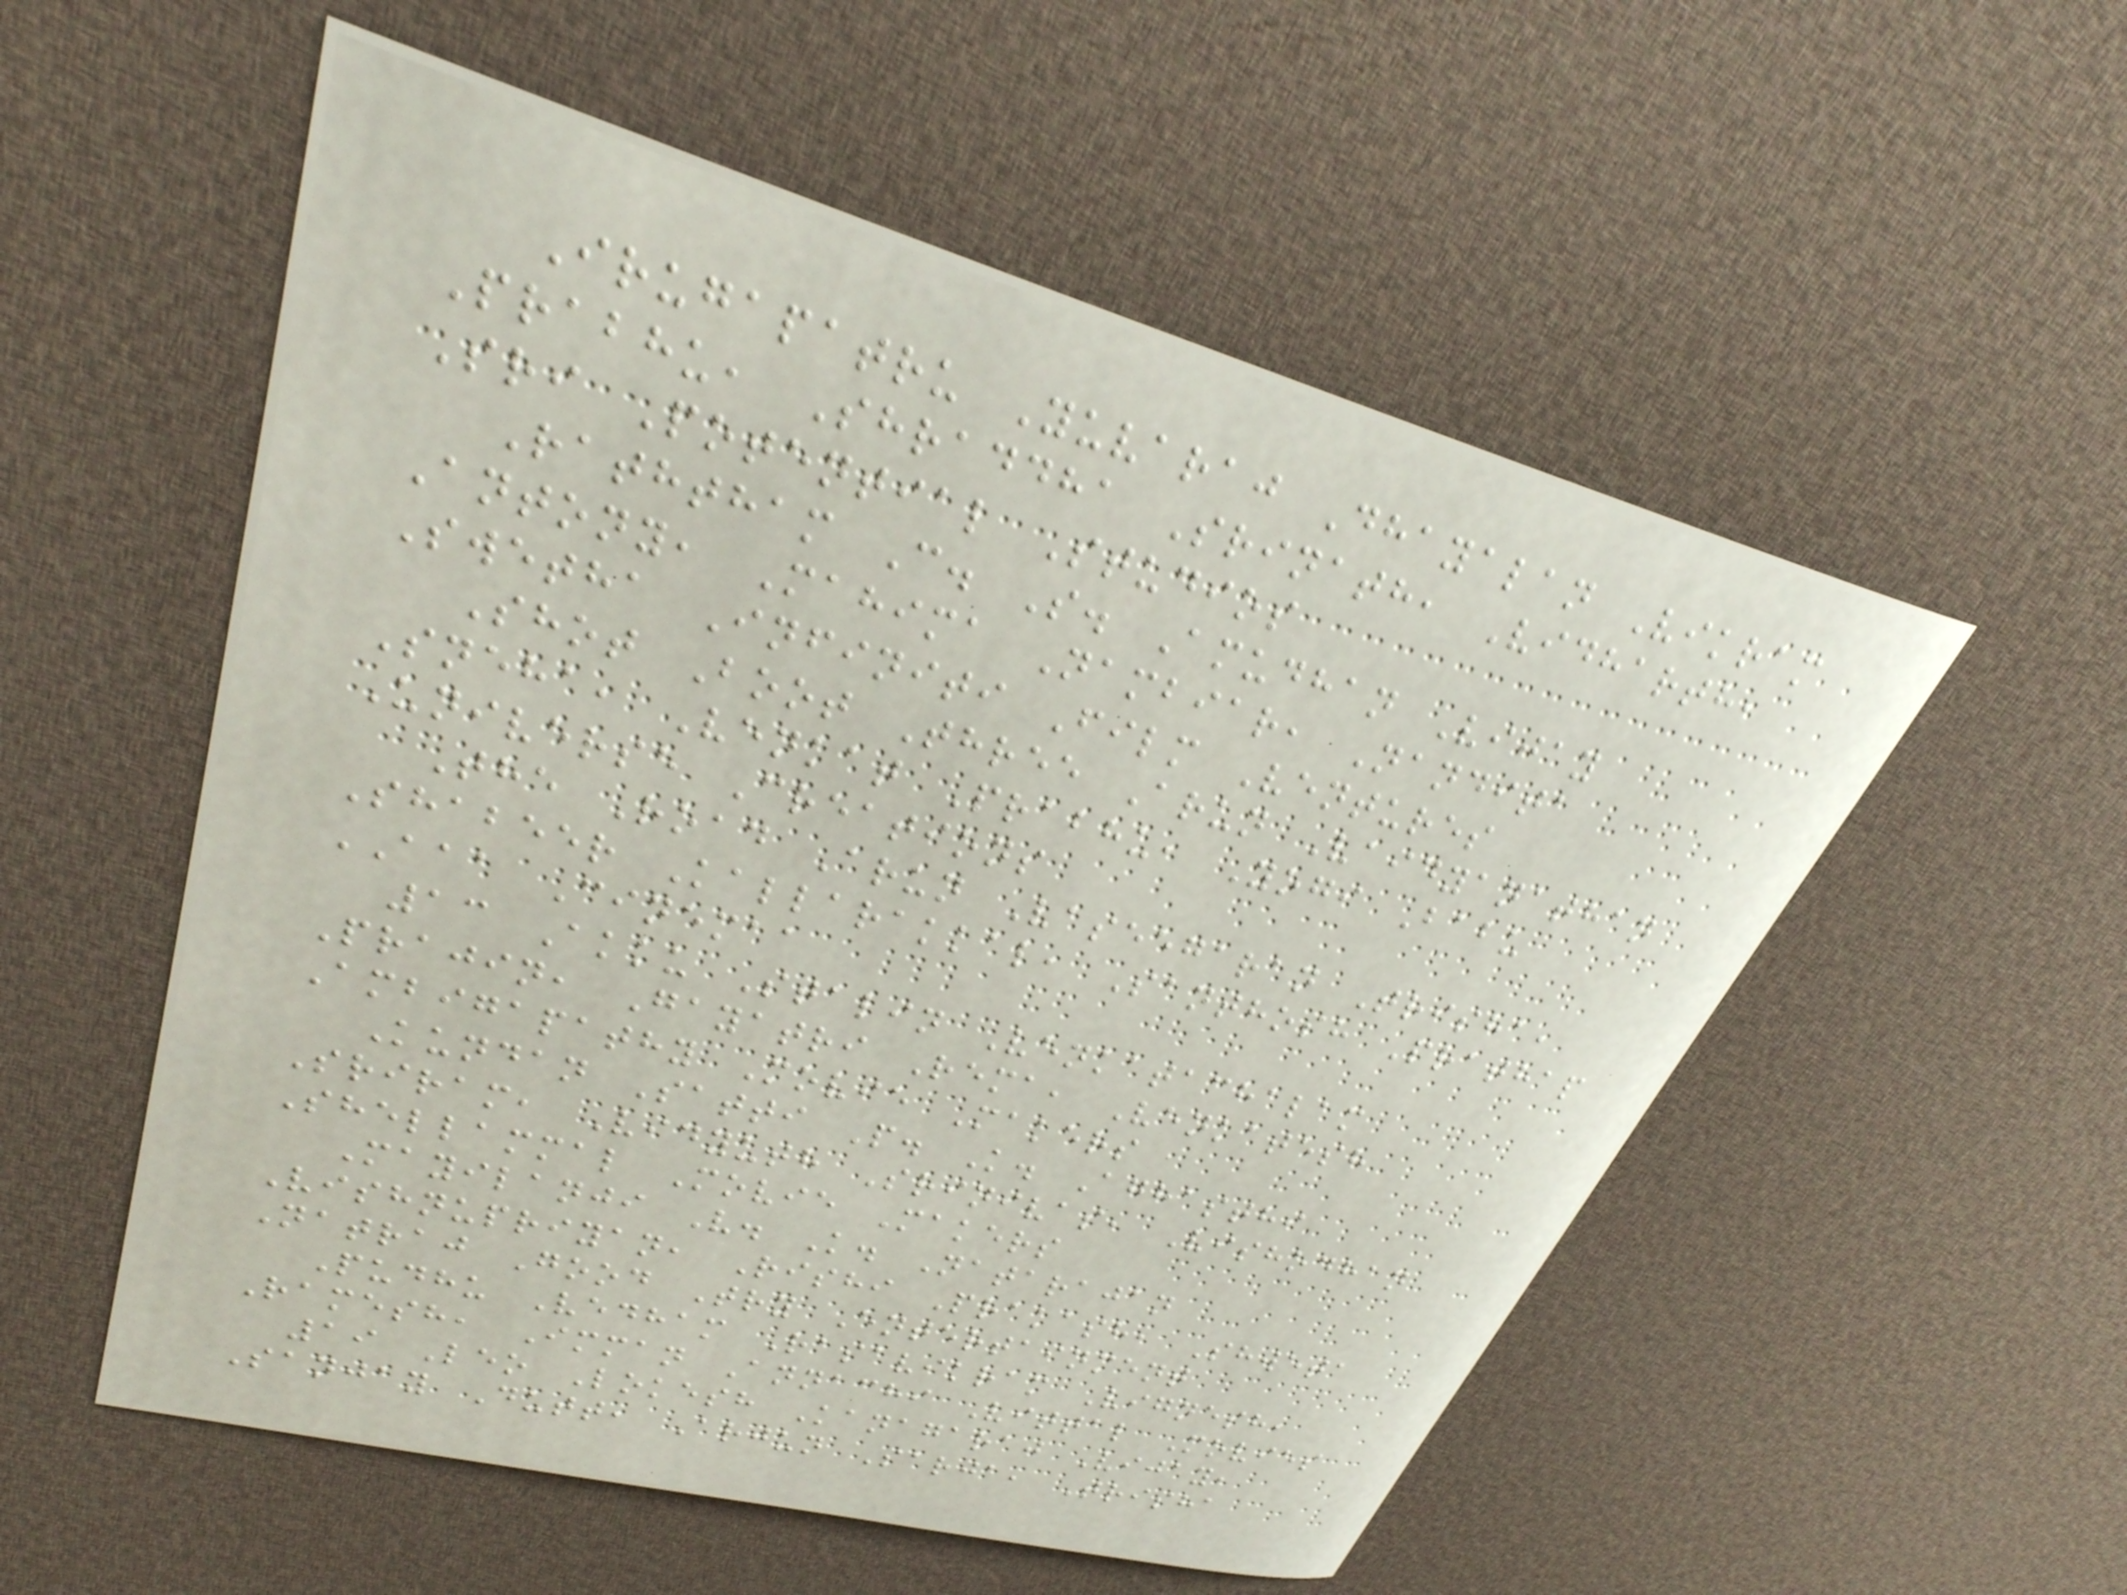Irugapatru Yuvaraj Dhayalan Vikram
Prabhu, Shraddha Srinath, Vidharth,
Sri Potential Studios
Raththam C. S. Amudhan Vijay
Antony, Mahima Nambiar, Nandita
Swetha Infiniti Film Ventures
Shot Boot Three Arun Vaidyanathan
Sneha, Venkat Prabhu, Yogi Babu
Universe Creations
The Road Arun Vaseegaran Trisha,
Shabeer Kallarakkal, Santhosh Prathap
AAA Cinemaa
13 Akku Stalin Venkatachalam
Prajin, Gayatri Rema, Venkatesh
Ambigapathy Movie Makers
Kundan Satti P. K. Aghasthi
Sriram, Vidyuth Srinivas, Vishodhan
Shellammal Movie Makers
Mayilanji V. K. Natarajan
Vishnupriyan, Rishi Prakash, Shweta
Natraj Good Try Entertainment
Pudhu Vedham Rasavikram Vignesh,
Ramesh, Imman Annachi Vittal Movies
19 Leo Lokesh Kanagaraj Vijay,
Sanjay Dutt, Arjun Sarja, Trisha
